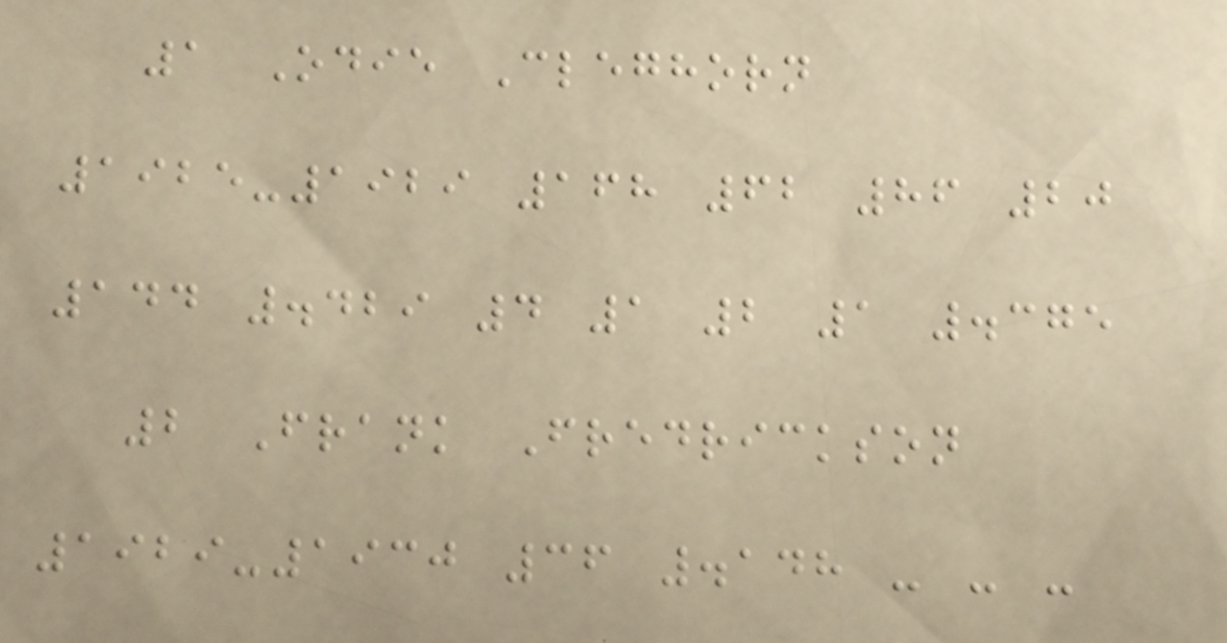1 Odie Cleghorn
1925-1929 168 62 86 20
144 .429 4 1 2 1 .375
2 Frank Fredrickson
1929-1930 36 .148 - - -
